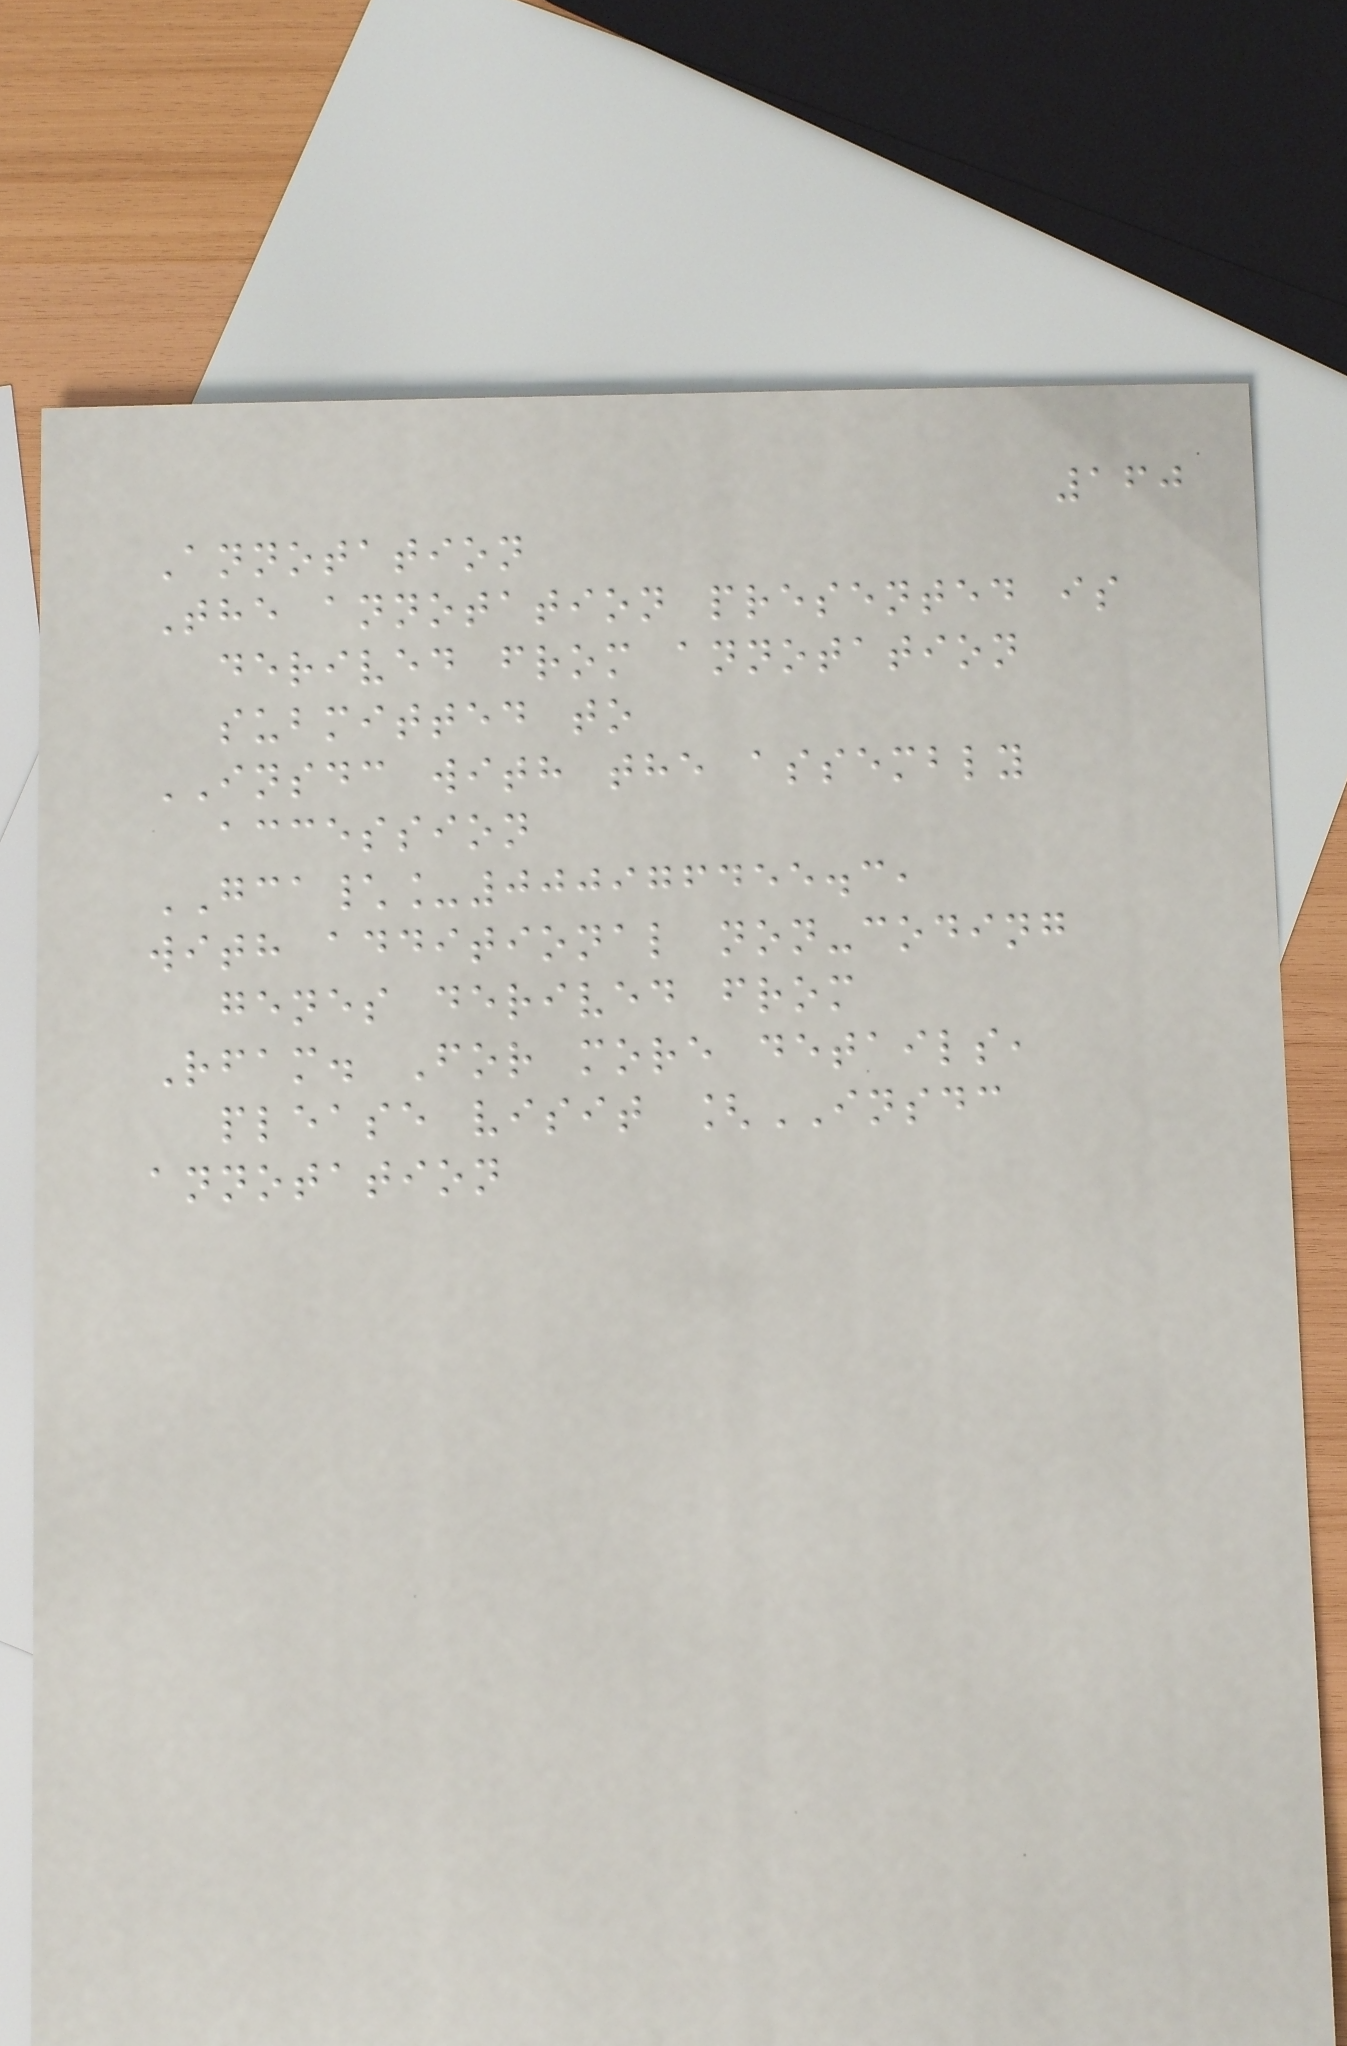160
Annotation
The annotation presented is
derived from annotation
submitted to
INSDC with the assembly
accession
GCA\_000976455.3,
with additional non-coding
genes derived from
Rfam. For more details,
please visit [INSDC
annotation
